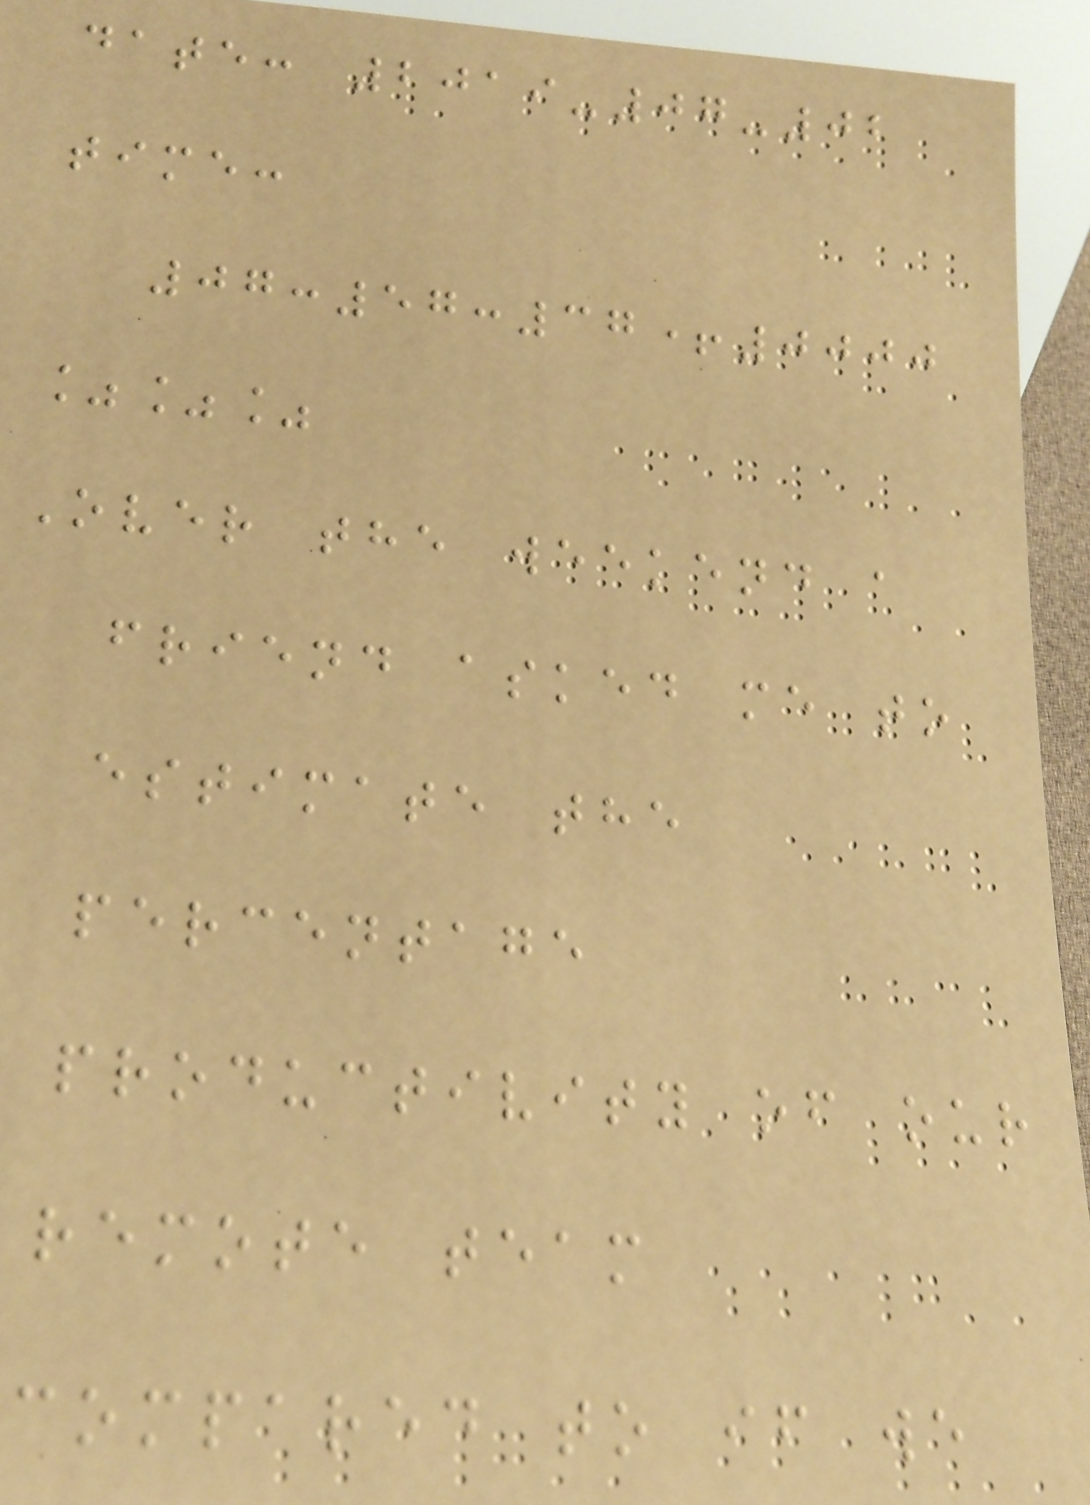date: 2019-07-02
time:
07:57:37+0000
%%%
Over the weekend a
friend asked me to
estimate the
percentage
productivity of our
remote team
compared to if we
